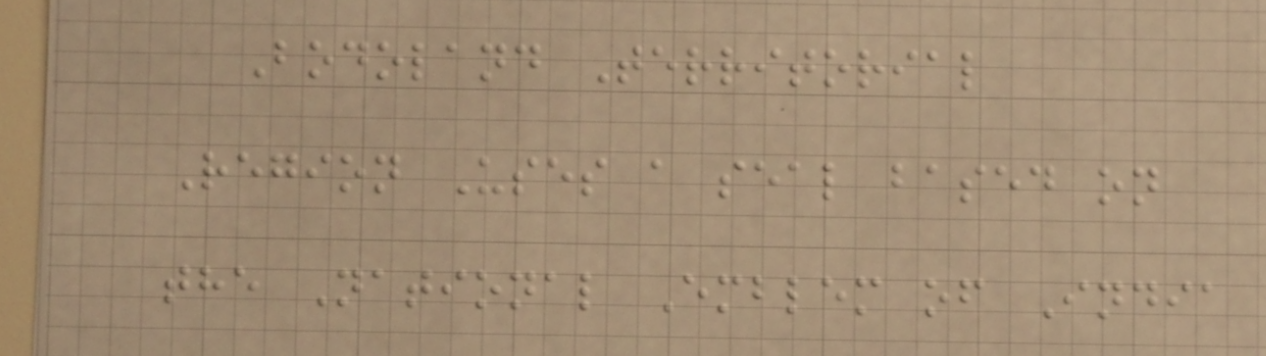Bodoland Territorial
Region Uses a seal based on
the National Emblem of India
